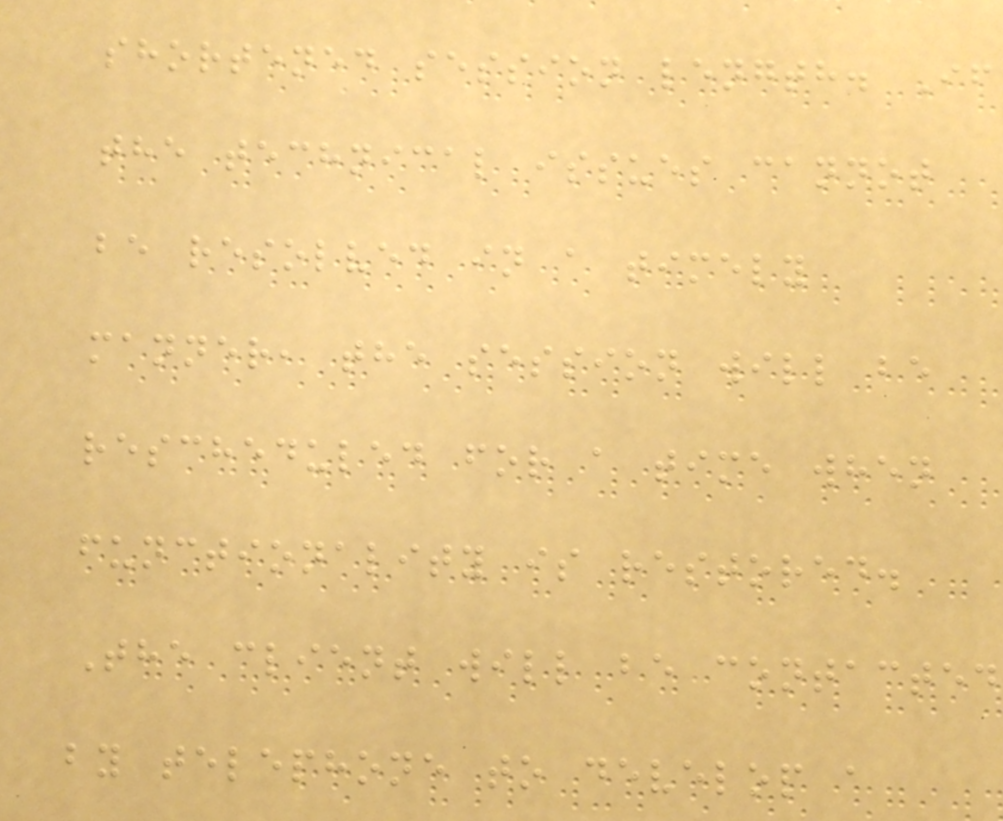shortened session length. If
the technical issues cannot
be resolved in a timely
manner, the session will be
rescheduled for a time when
functionality is restored.
The client will be contacted
by telephone to develop a
